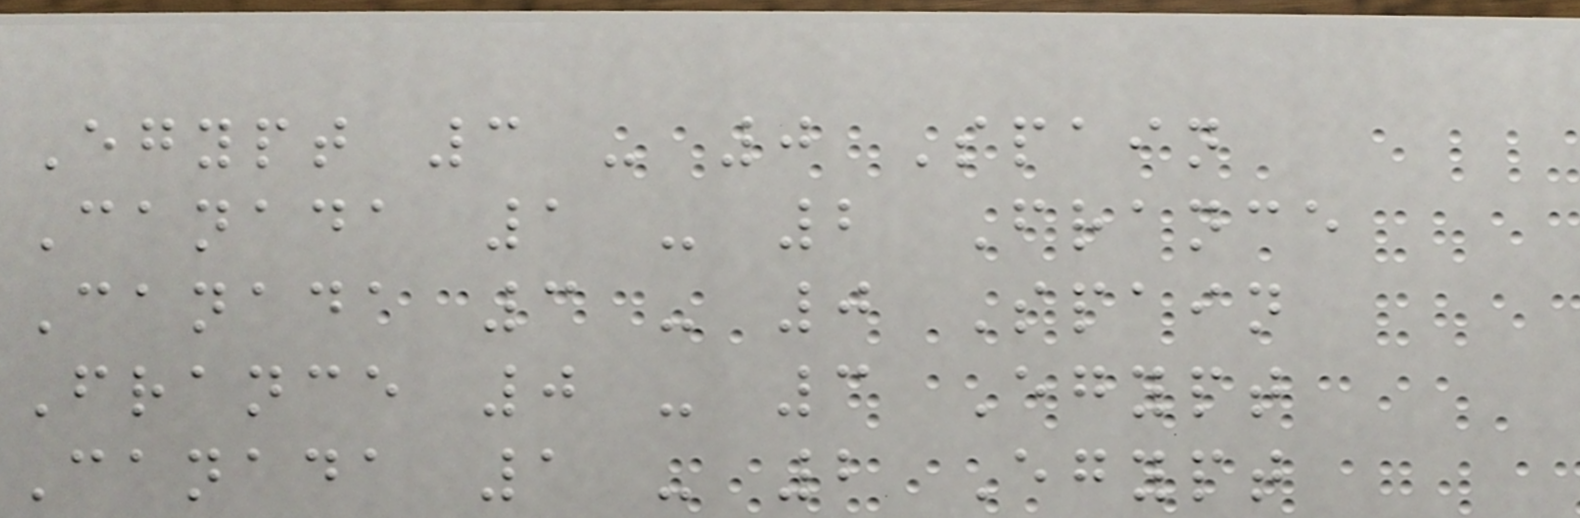Egypt 3 - 0 Spain
Canada 1 - 2 France
Canada 3 - 0 Spain
France 0 - 3 Egypt
Canada 1 - 2 Egypt
